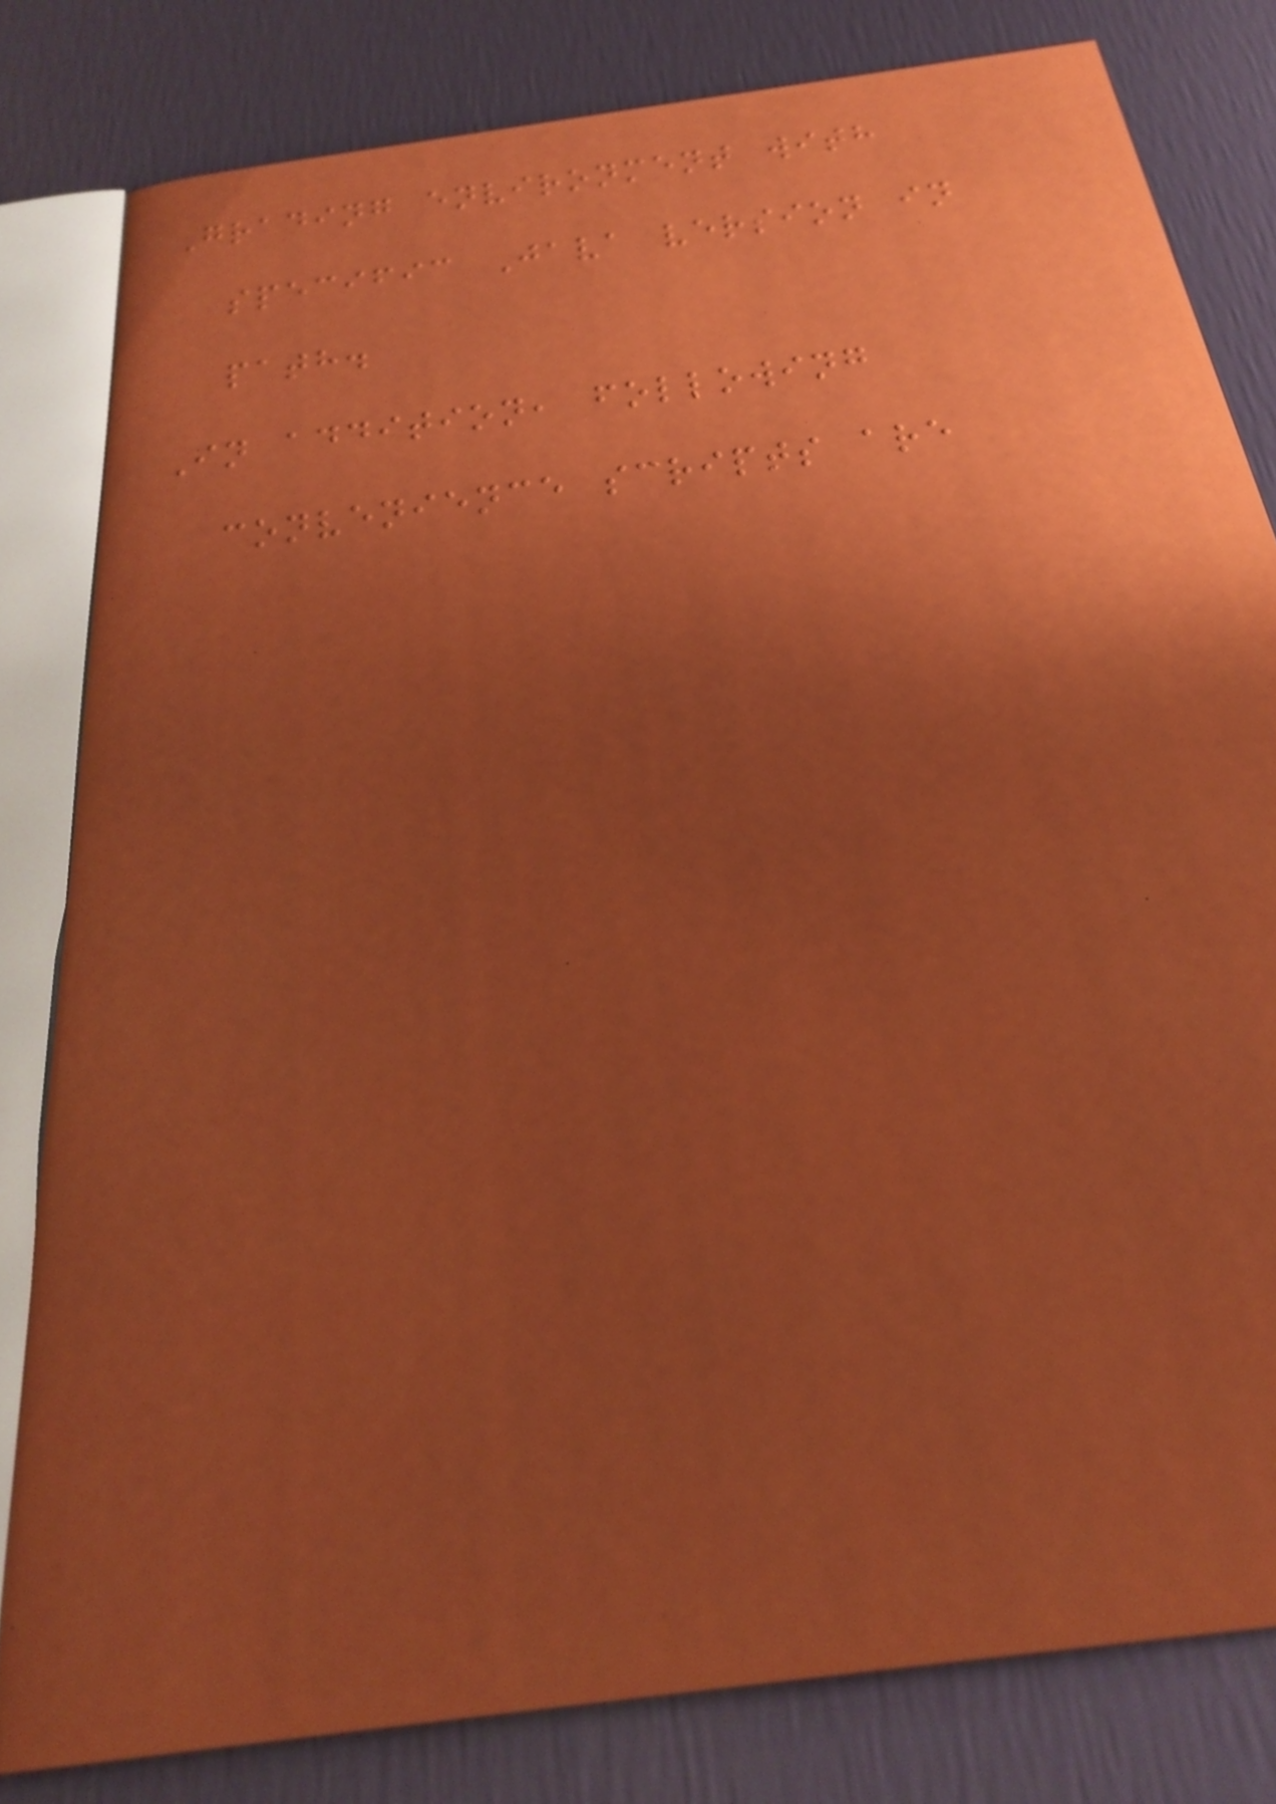Grading environment with
specific Java version in
path.
In addition, following
convenience scripts are
